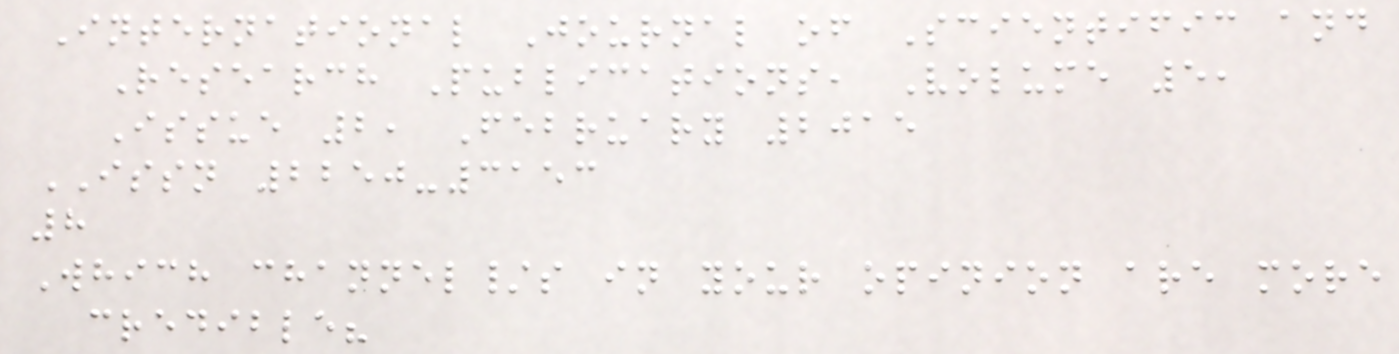International Journal of Scientific and
Research Publications, Volume 5,
Issue 2, February 2015
ISSN 2250-3153
8
Which channel/s in your opinion are more
credible?
